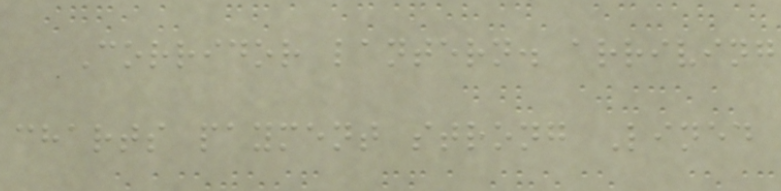Corridor lantern. arriving
charts payment strong Lined
